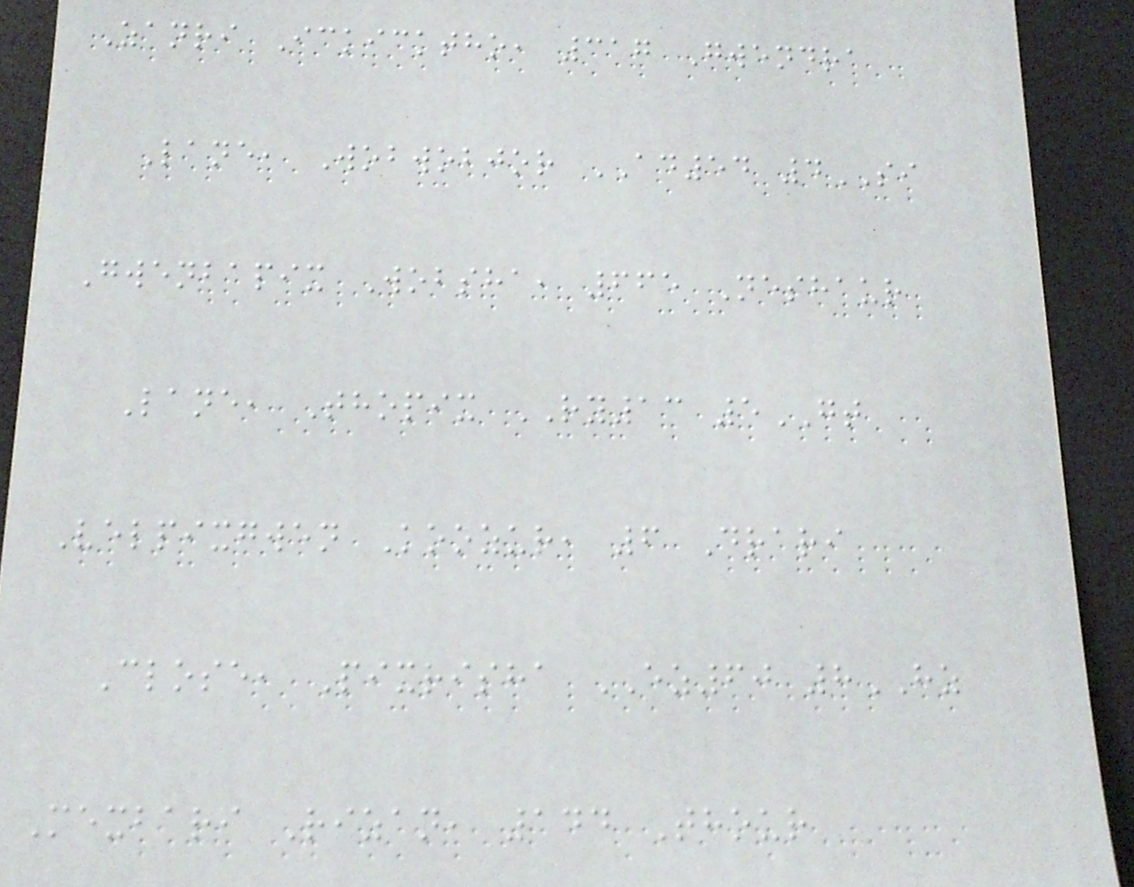Zanri Ickicktho, 317 Gwendra
Lane, Wobwobjor AD54 4SI
Gwenbapix Wobsha, 665 Neshaur
Lane, Thopix RY13 5GT
Velpixgwen Koozur, 6 Drari
Close, Pixrisha EZ60 8HZ
Mexbari Rizan, 144 Thour
